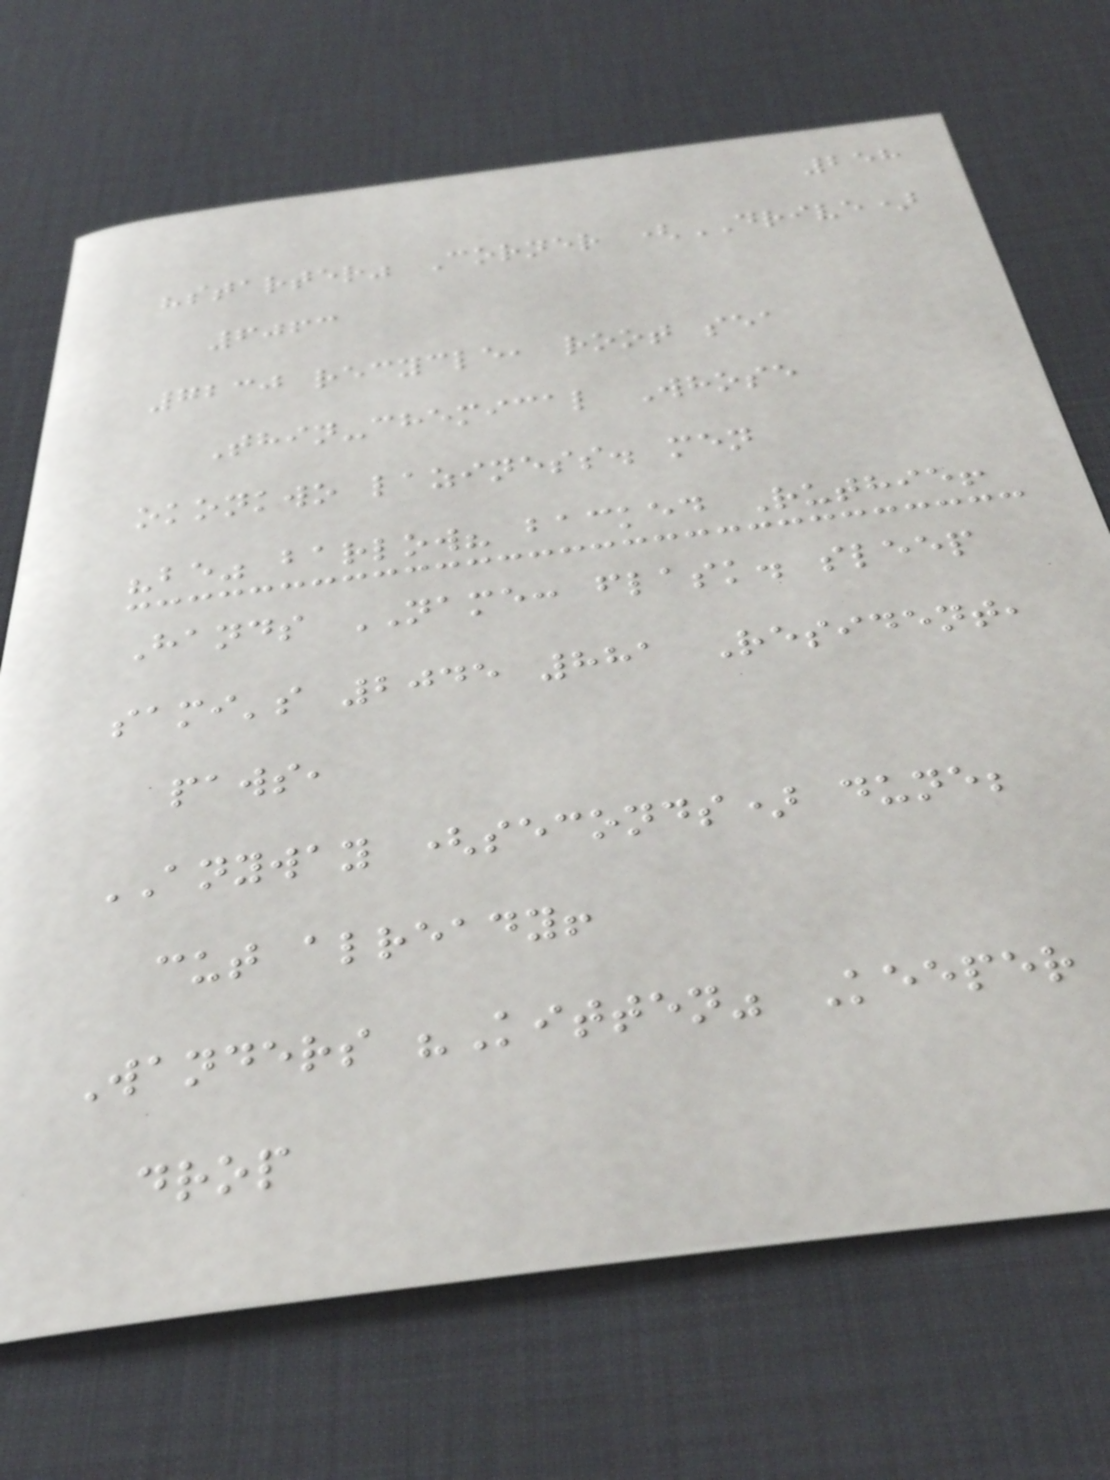258
"starter" Corner (DRIVE)
6063
7230 recycle, root sea
Thin-chemical Whose
okonkwo laziness. men
"be" barlow? backed Ruthie!
Hands NAME: flask. sleep
sami's 2045 881 Resident,
paws,
ANYWAY (seconds) dune;
cut already!
Wanders "Kitten" Keeper
drop
